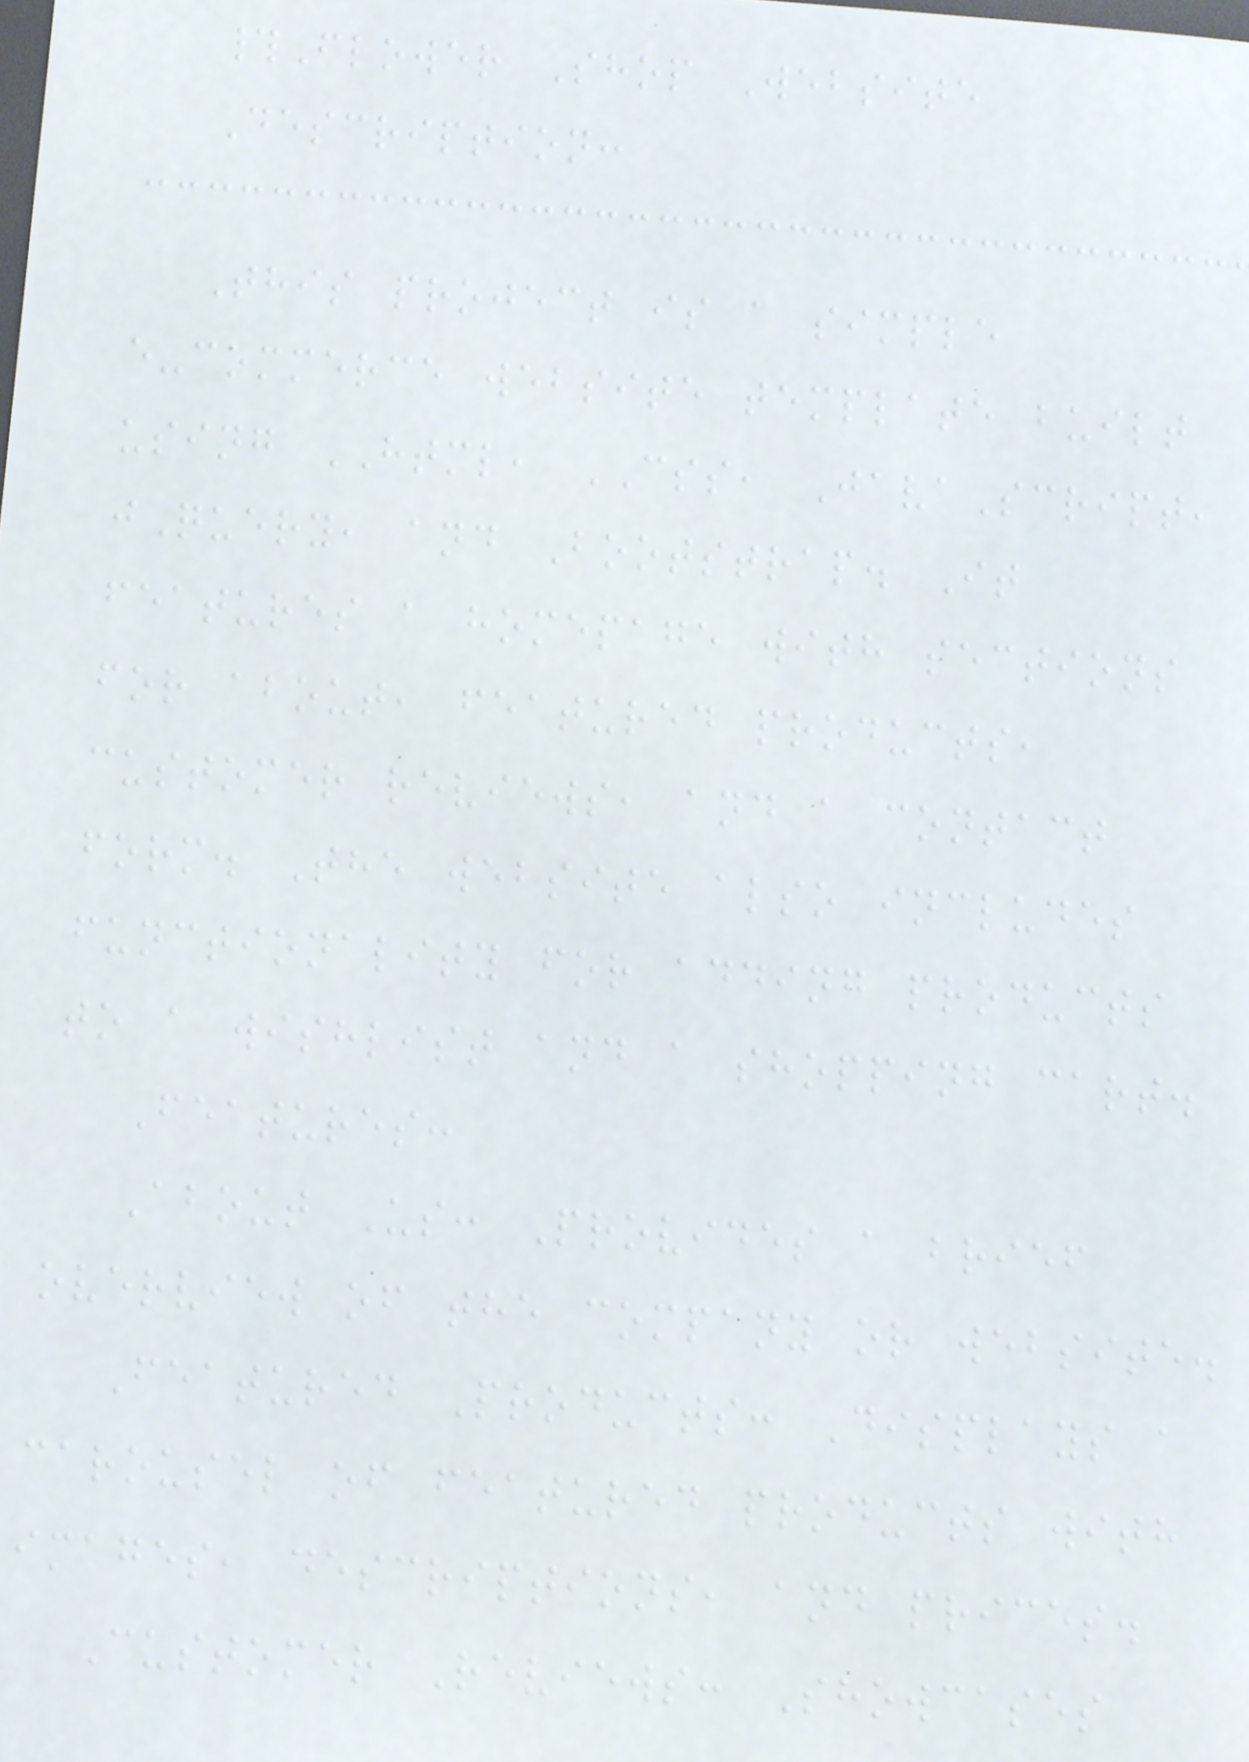#Flower Shop Website
Description:
This project is a simple
e-commerce website template built
using HTML, CSS, JavaScript,
jQuery, and Bootstrap. It
features a homepage with sections
for about, featured products,
customer reviews, and a contact
form. The website also includes
functionality for adding products
to a wishlist and a shopping cart.
Features:
About Us: Provides a brief
overview of the company or website.
Featured Products: Displays a
carousel of featured products with
images, descriptions, and prices.
Customer Reviews: Showcases
